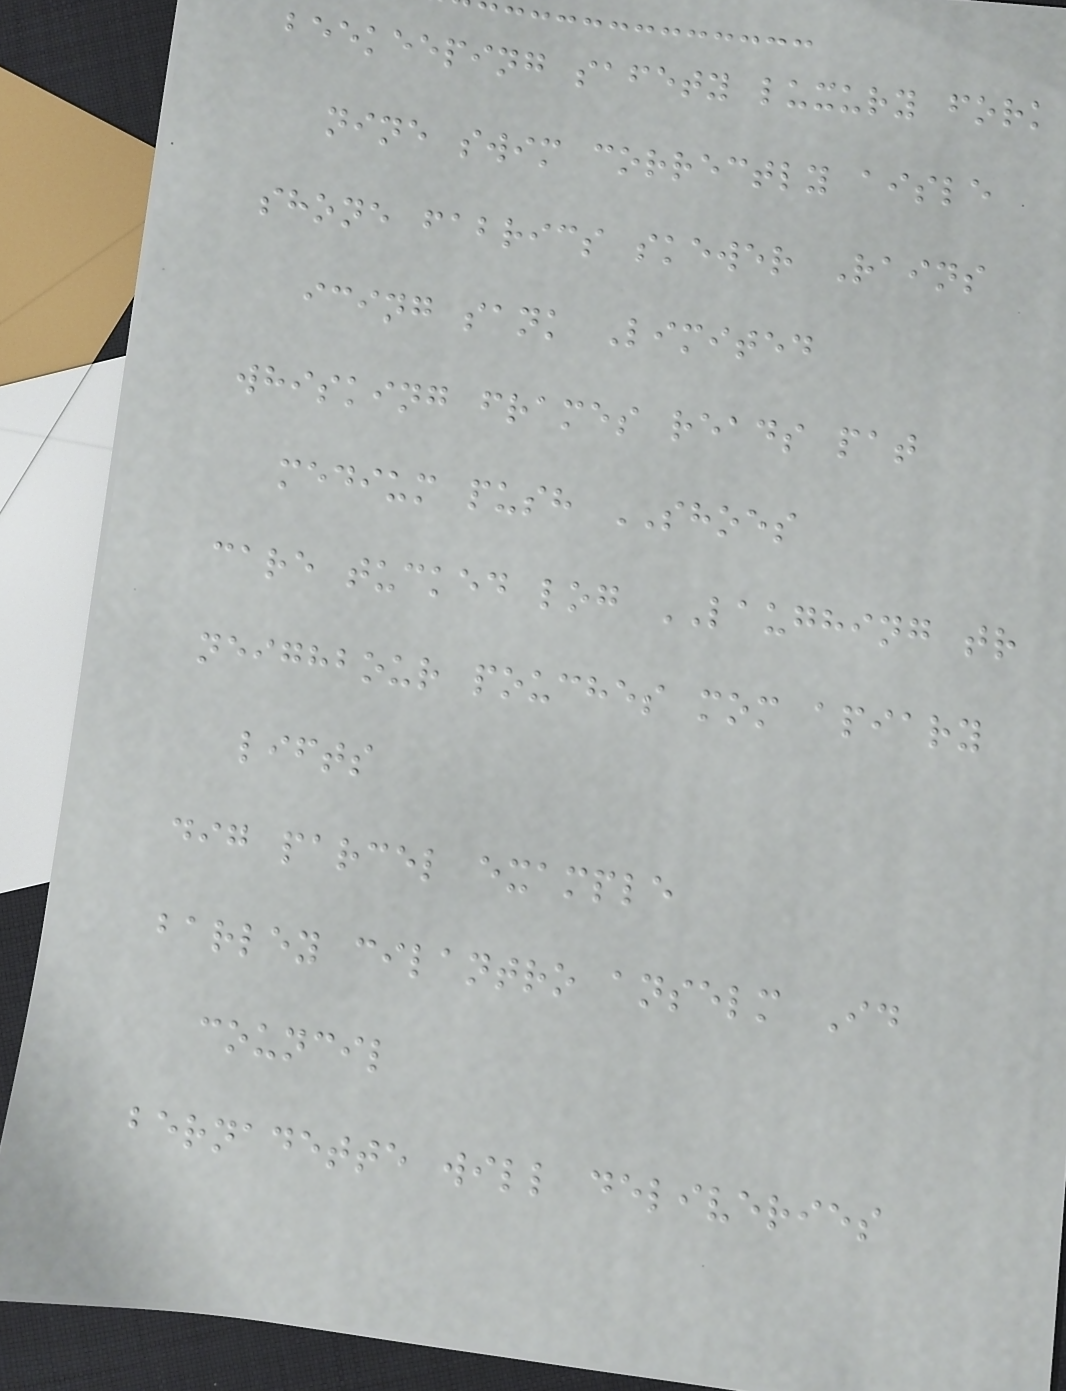beekeeping safety luxury fork
nine swim correctly aisle
shone fabrics skewer Rains
icing sank Limited
whisking frames reads pat
medium push SHOES
care tucked log LAUGHING tr
neighbour pouches mom apiary
lifts
dig parcel example
barley cilantro anselm Id
council
bernadette will deliveries
